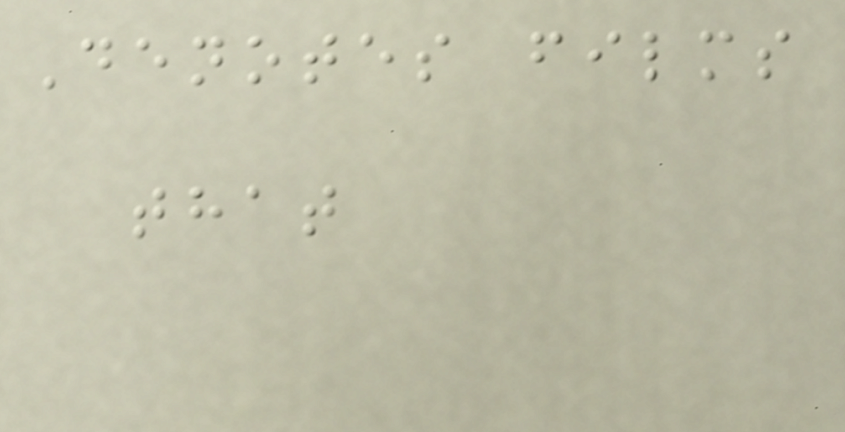Denotes films
that
